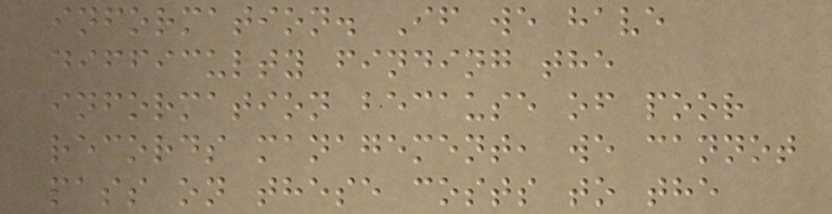information. If we have
difficulty finding the
information because of poor
records management, we cannot
pass on these costs to the
